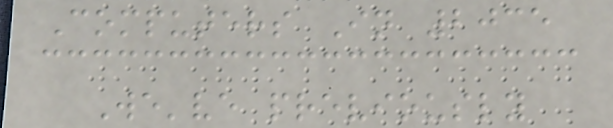Computers In 2035
We've previously
